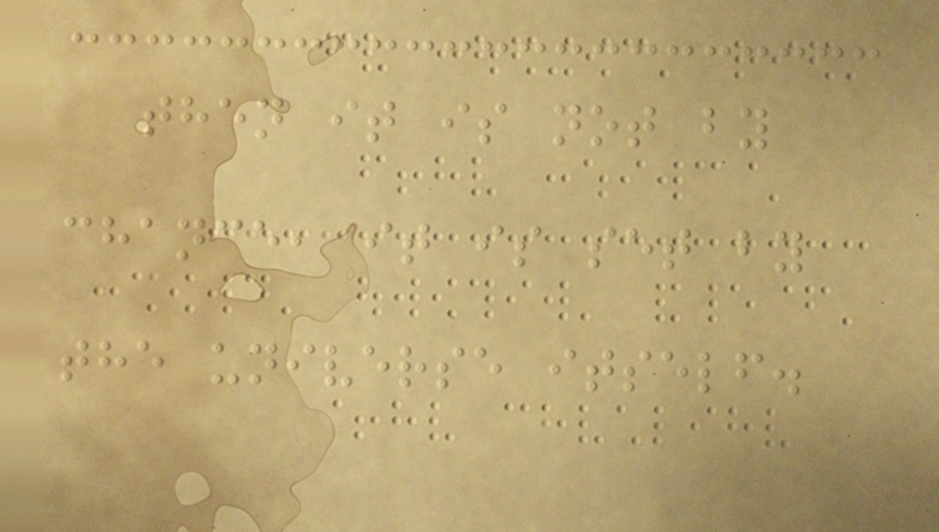then it is not by
chance, it is set by
the universe itself.
